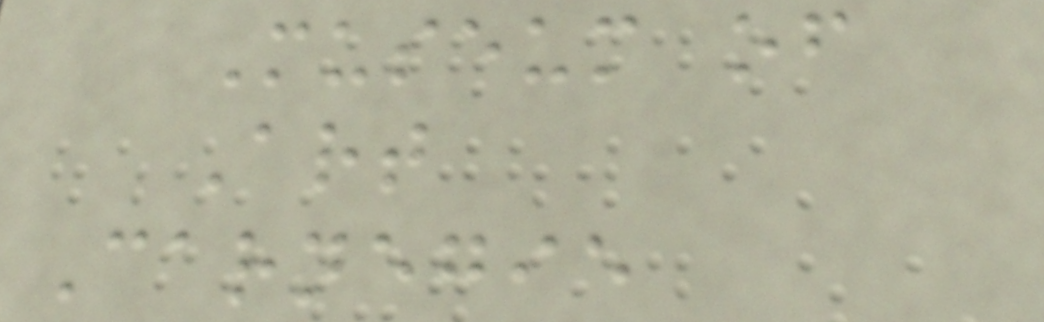Museum of
Art
Carnegie
